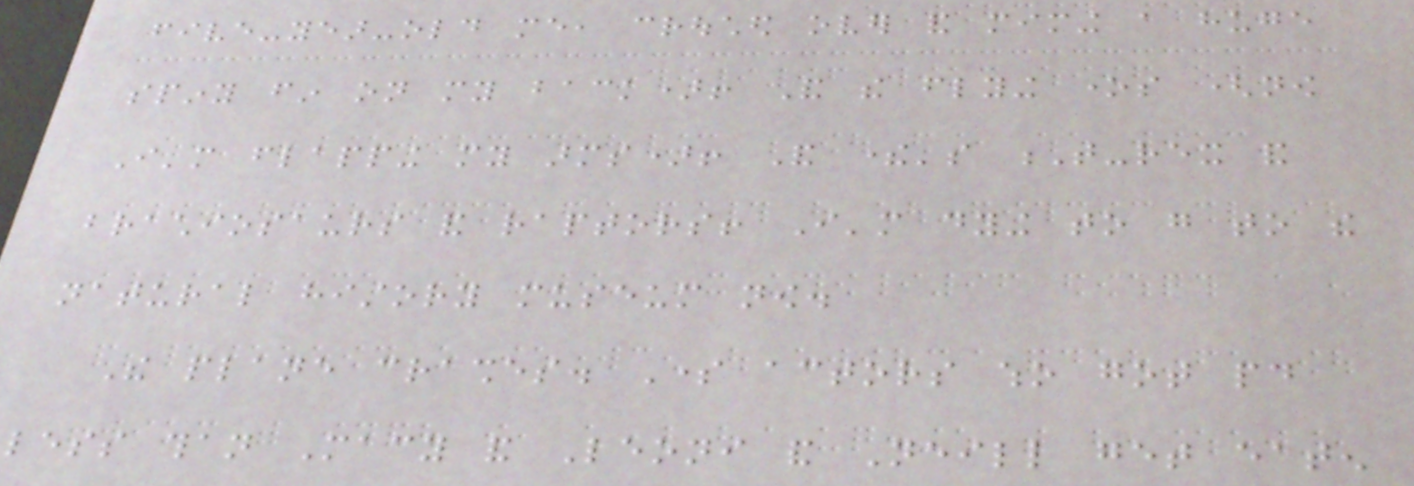five-year-old me, crouched over and miming a huge
spiny fin on my back)! And the flying ones (now
I'm flapping my arms)! And there's T-rex and
brachiosaurs and raptors! I'm dying to go to the
natural history museum now.
The plane crashes. Some actors who got paid
less than Macy and Leoni and Neill get eaten
